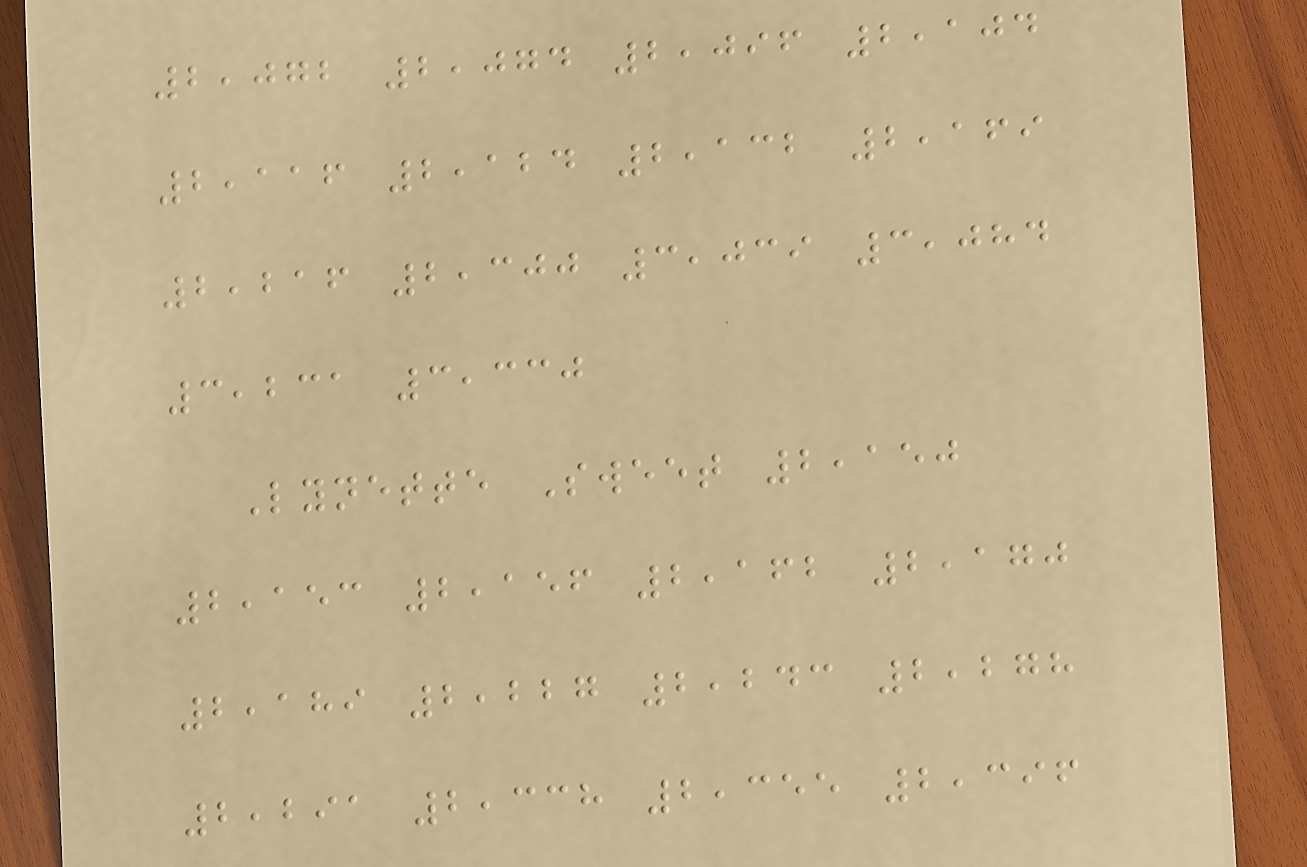2,072 2,074 2,096 2,104
2,116 2,124 2,132 2,169
2,216 2,300 3,039 3,084
3,231 3,330
Lynette Sweet 2,150
2,153 2,156 2,162 2,170
2,189 2,227 2,243 2,278
2,291 2,338 2,355 2,396
